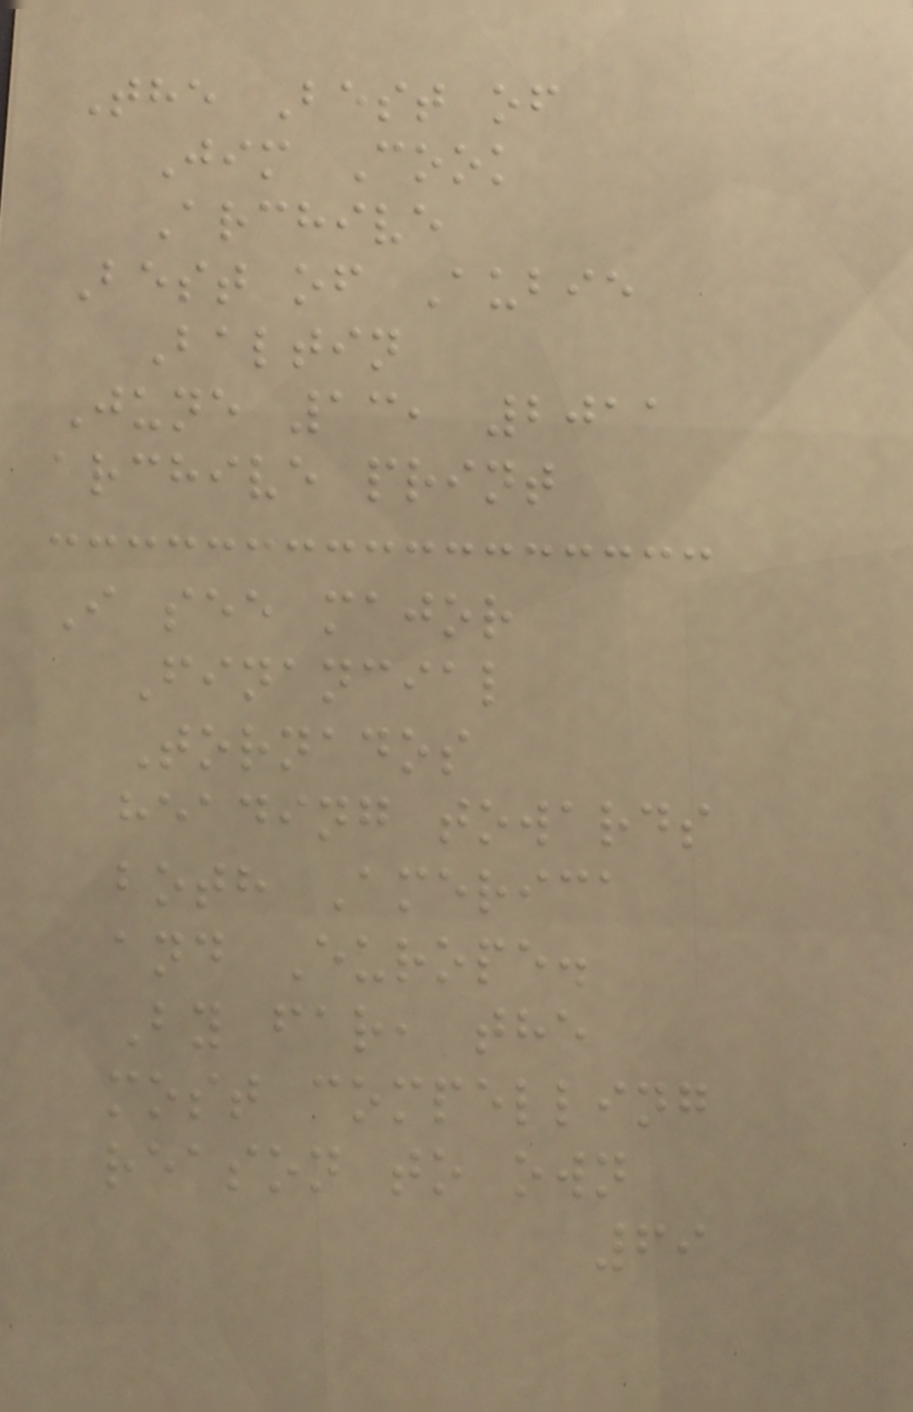The Best of
Jim Cook
Archive
Best of Aubie
Baltin
June 13, 2011
archive print
I see major
Financial
Tornados
heading towards
both America
and Europe.
By far, the
most compelling
reason to own
69
